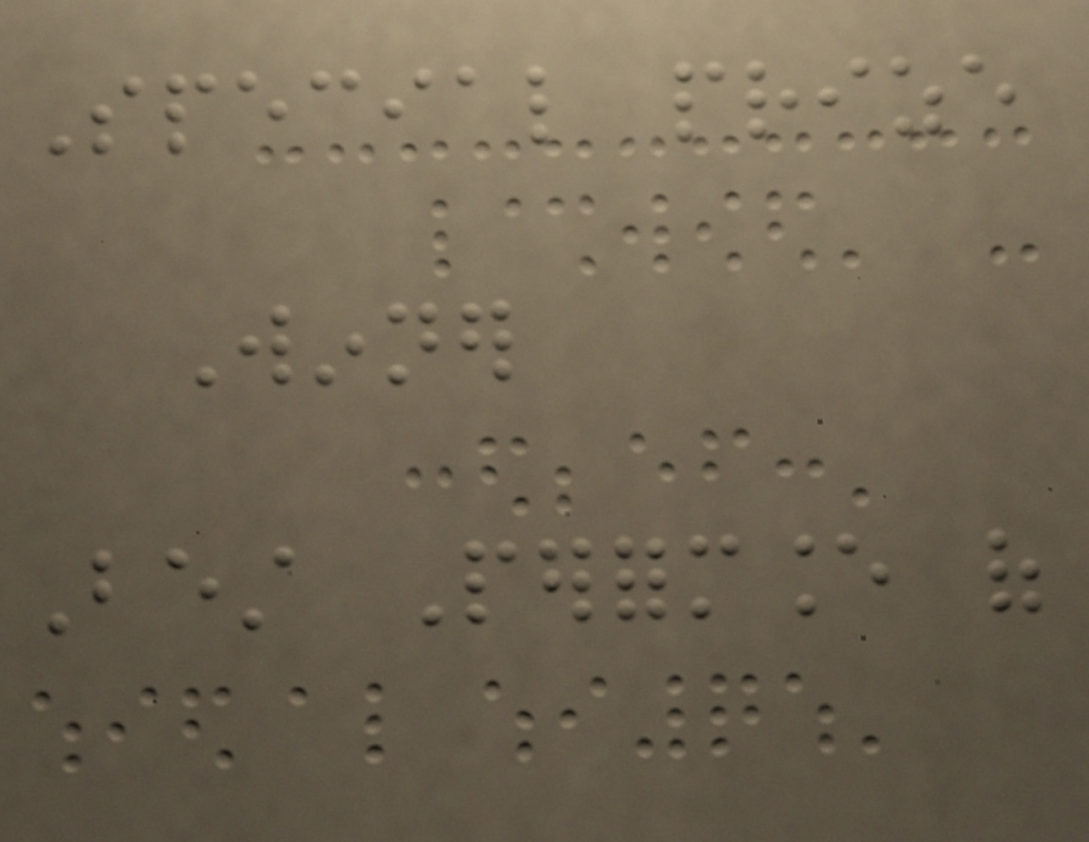Special prize
Winner
Best Performance of
